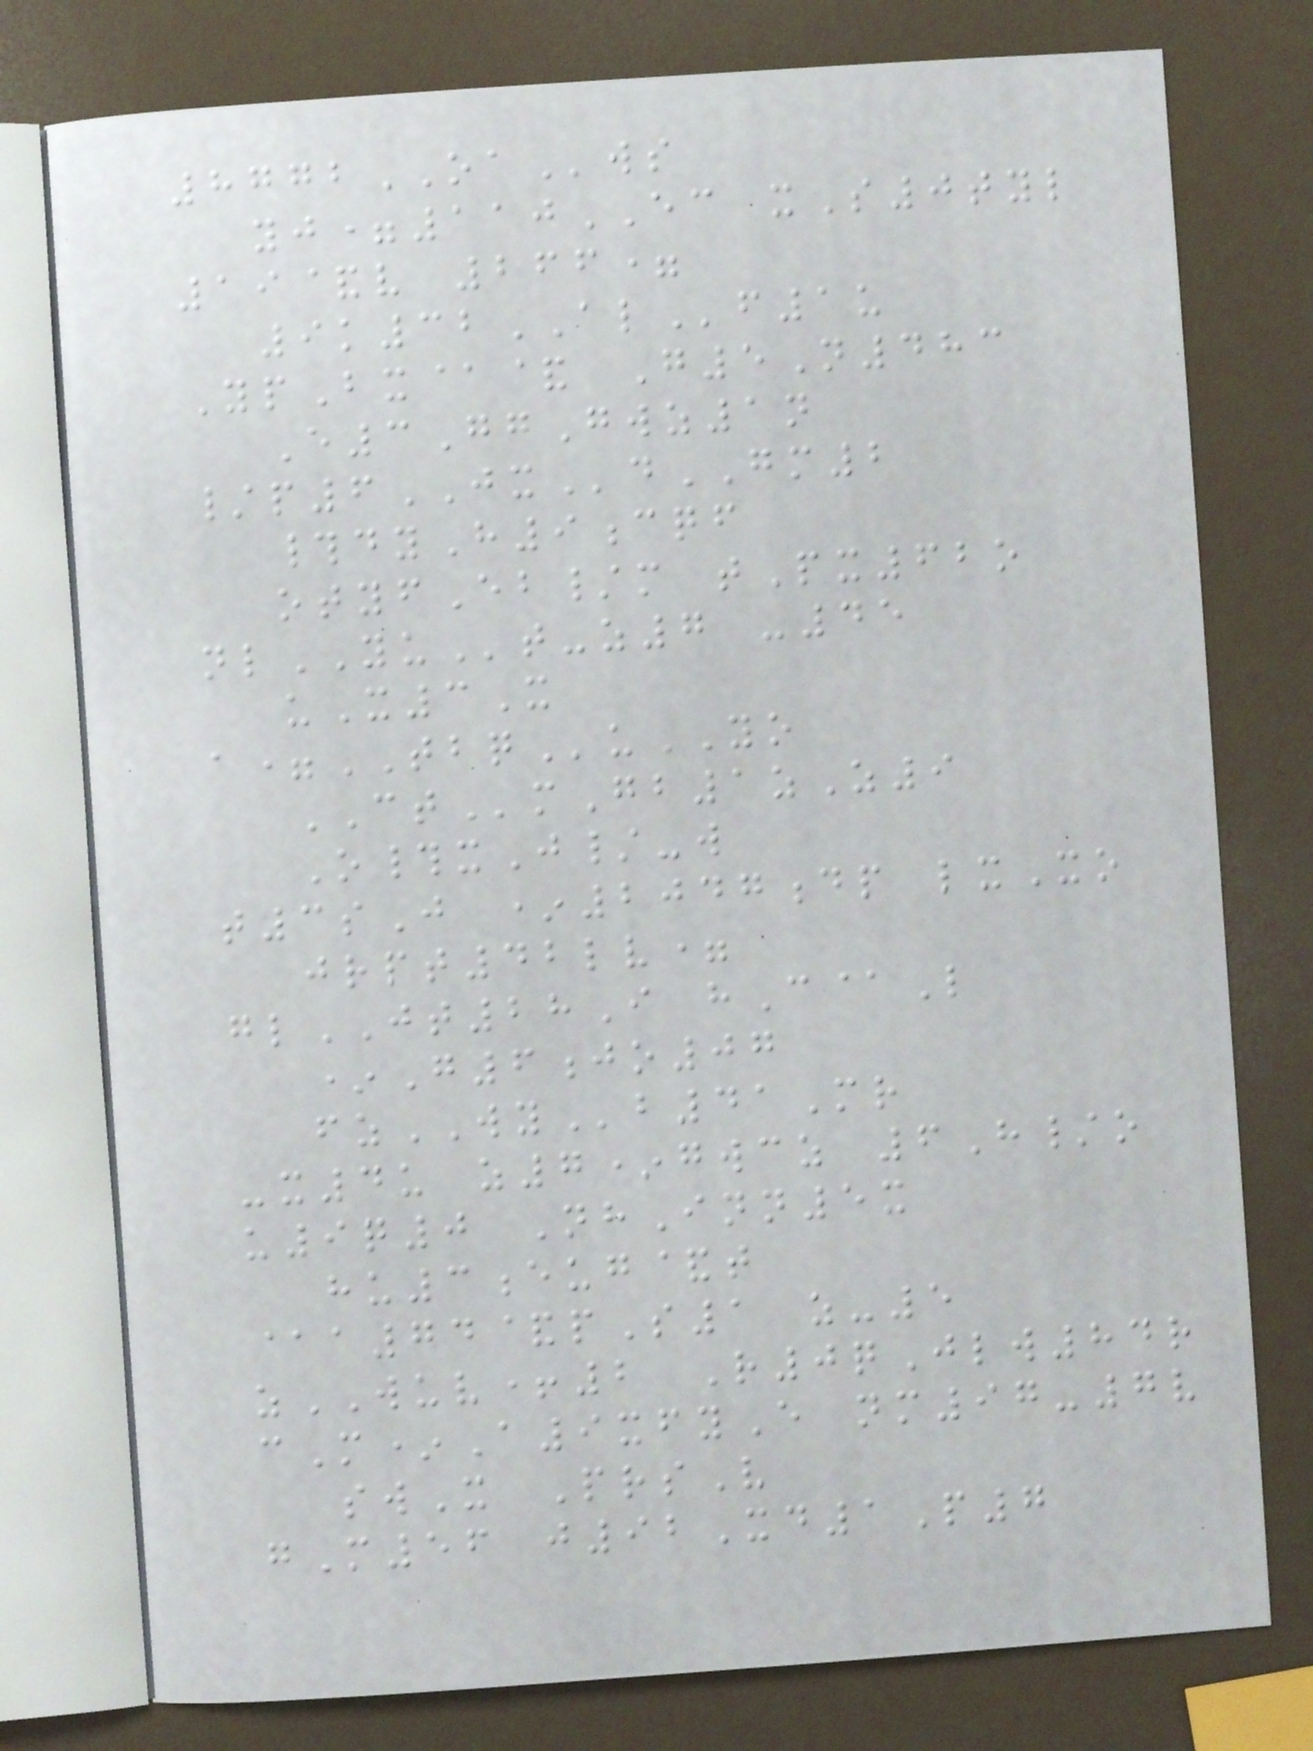8772OAws
yj=110EC xS0tyl
19&v 266=
9k32ALf1u
YpBx@& G5N483
E3GgGwz1n
/p6JXdGM2
#dyH9cqf
otyfEb/m tPx62o
nlYUt-z7 -45
uX3X
a=TBQuYO
CTmGb1zZ9
O#xJ/-w
t3sJ *2047dp lxXo
jrpt42lv=
glJT28I hC@L
*G6jo07
fzWYb41Mr
-x4u z7*gwcz 6H/o
u9q0 NhInn5x
hu3eug&t
@a74&pS1 z-5
zWUV+2 R0qJlw84r
cM*A9xfyE nm97-7v
swX PrsV
gM56 j92Xd1P7
